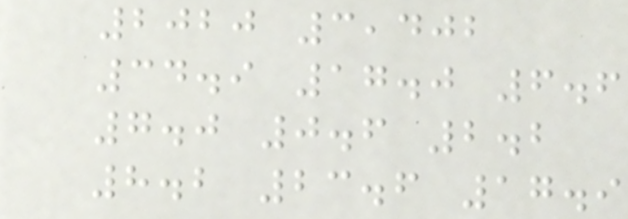2020 3,402
34.9 17.0 6.6
7.0 0.6 2.2
8.2 23.6 17.9
